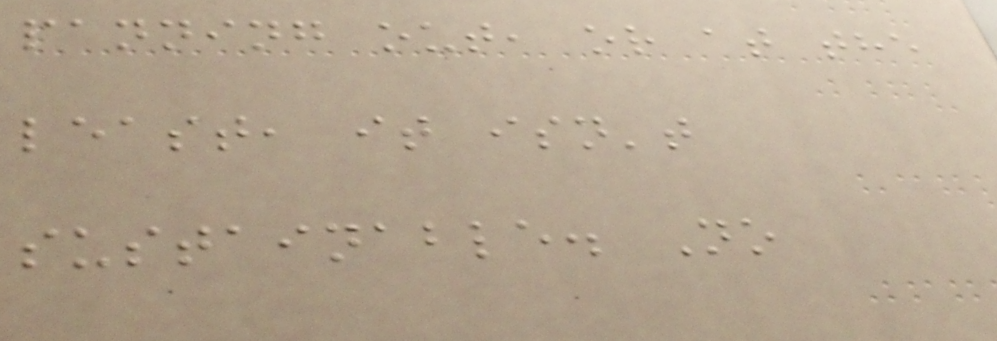panning out, or at the
least, it isn't
sustainable. No
